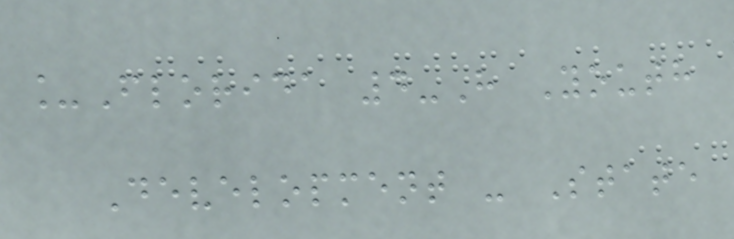_Florida 4-H Youth
Development - State
